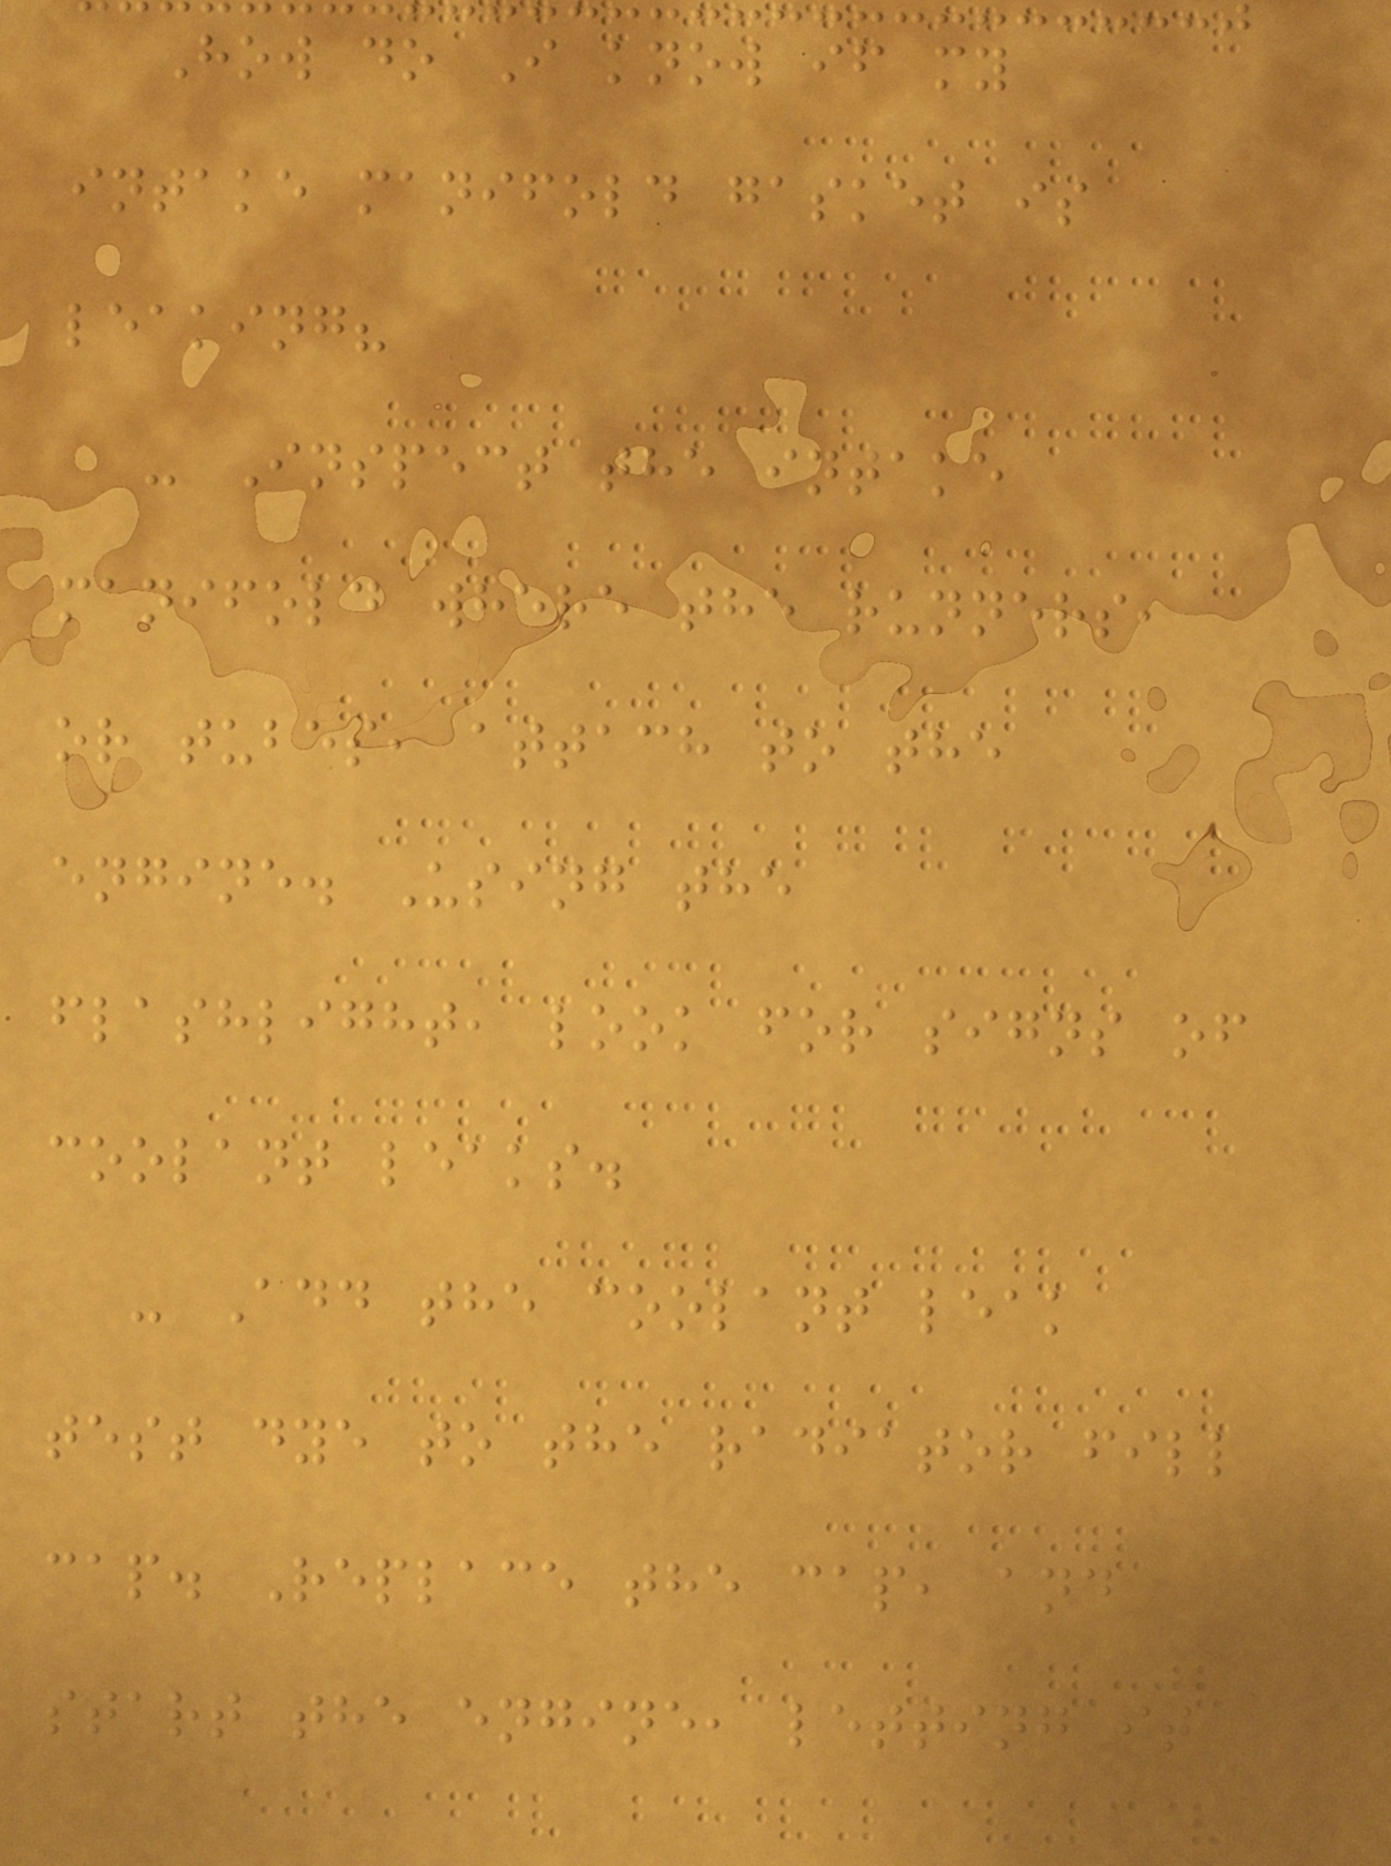How do I know if my
intake manifold gasket is
leaking?
- Inspect the intake
manifold where the runners,
or tubes, attach to the
engine. Using the
flashlight, look for signs of
coolant leaks.
- Add the coolant leak
test dye to the radiator fill
cap. Replace the cap, and
start the engine, letting it
